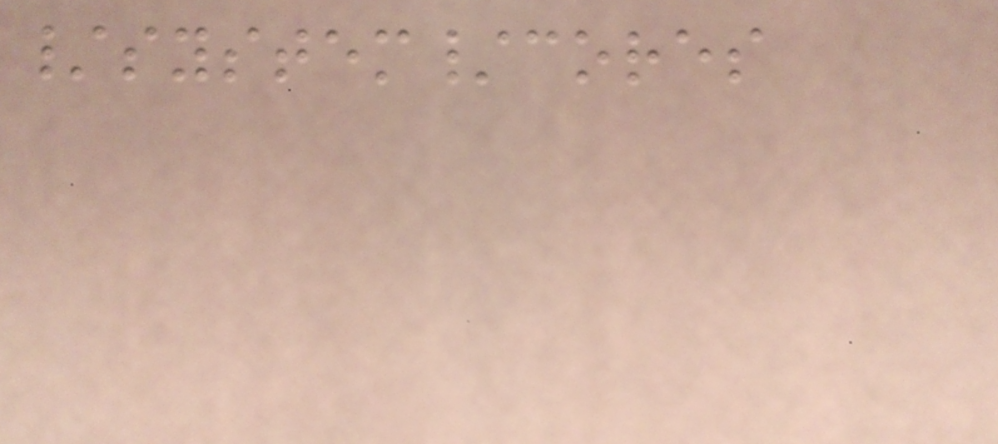/system/cores
